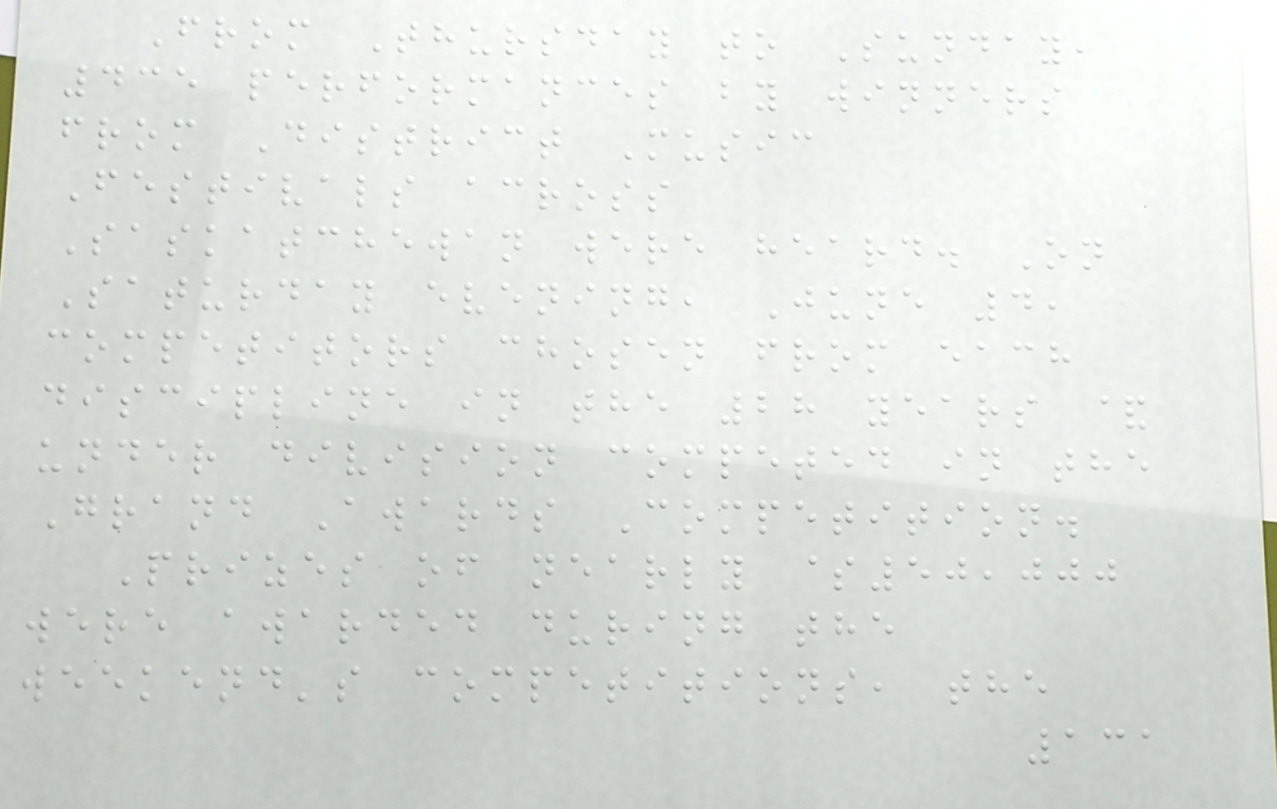From Thursday to Sunday,
435 performances by winners
from District Music
Festivals across
Saskatchewan were heard. On
Saturday evening, June 4,
competitors chosen from each
discipline in the 28 years &
under division competed in the
Grand Awards Competition.
Prizes of nearly $50,000
were awarded during the
weekend's competitions, the
131
